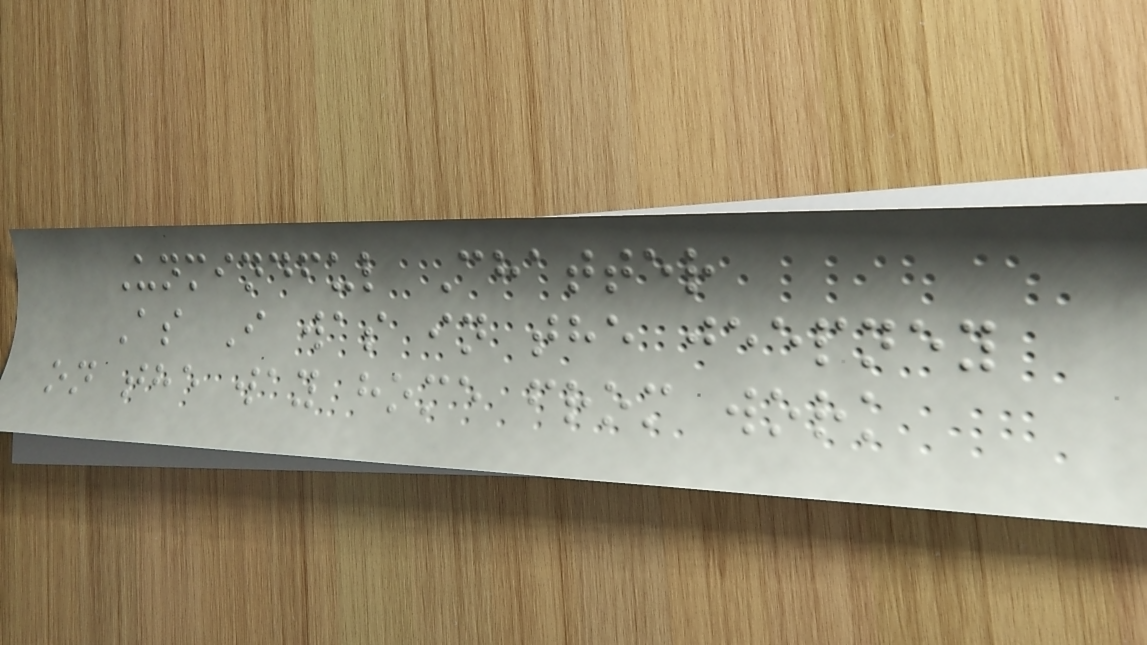Unmindful Chatter
As I was in the jeepney
on the way home from work
